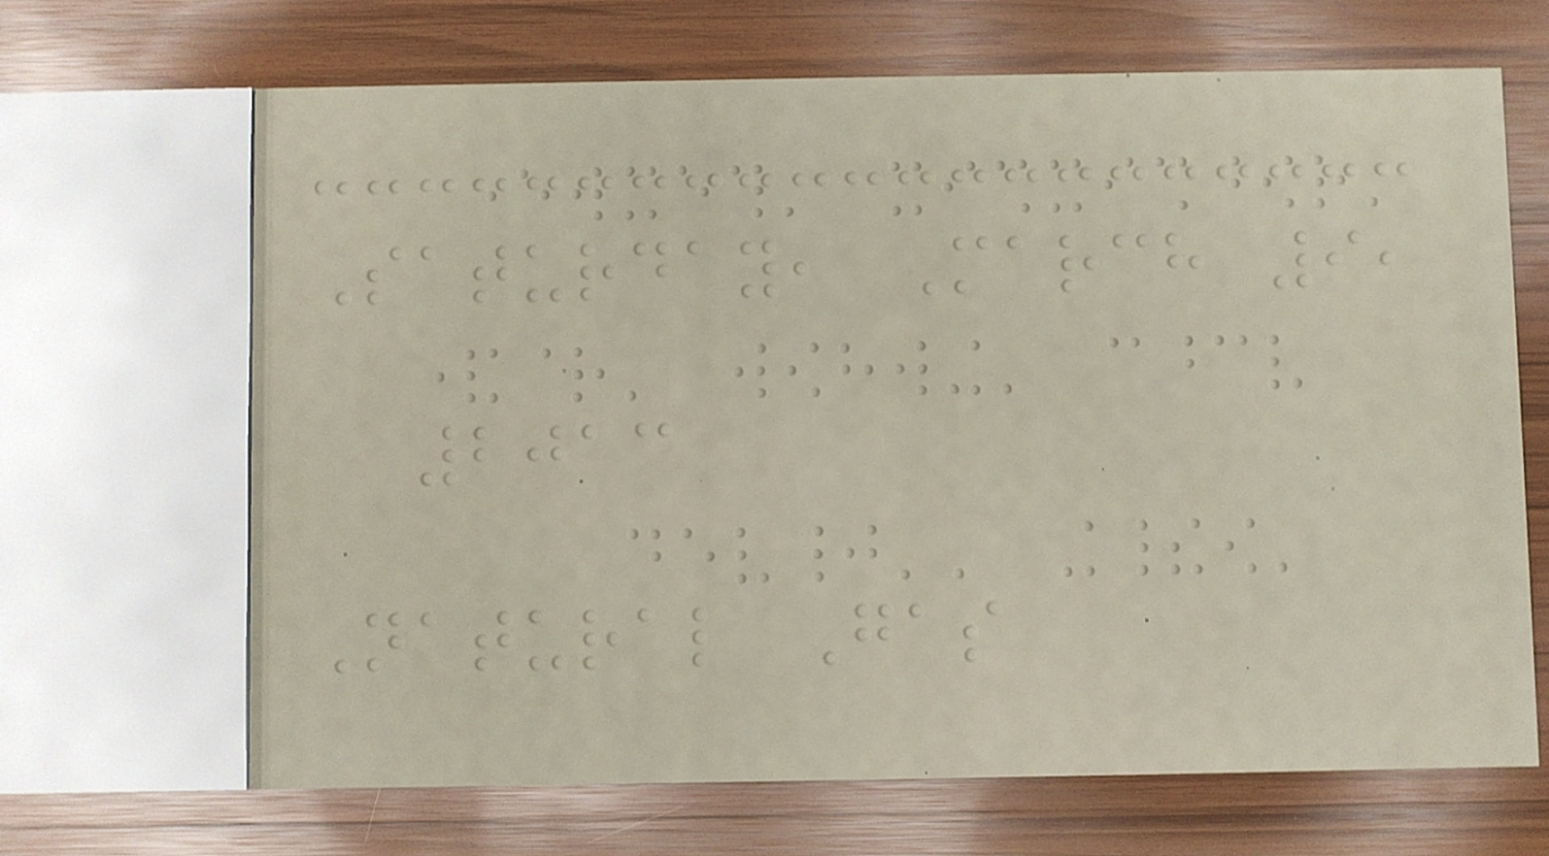Saturday, March 9,
2013
Natural Gas
